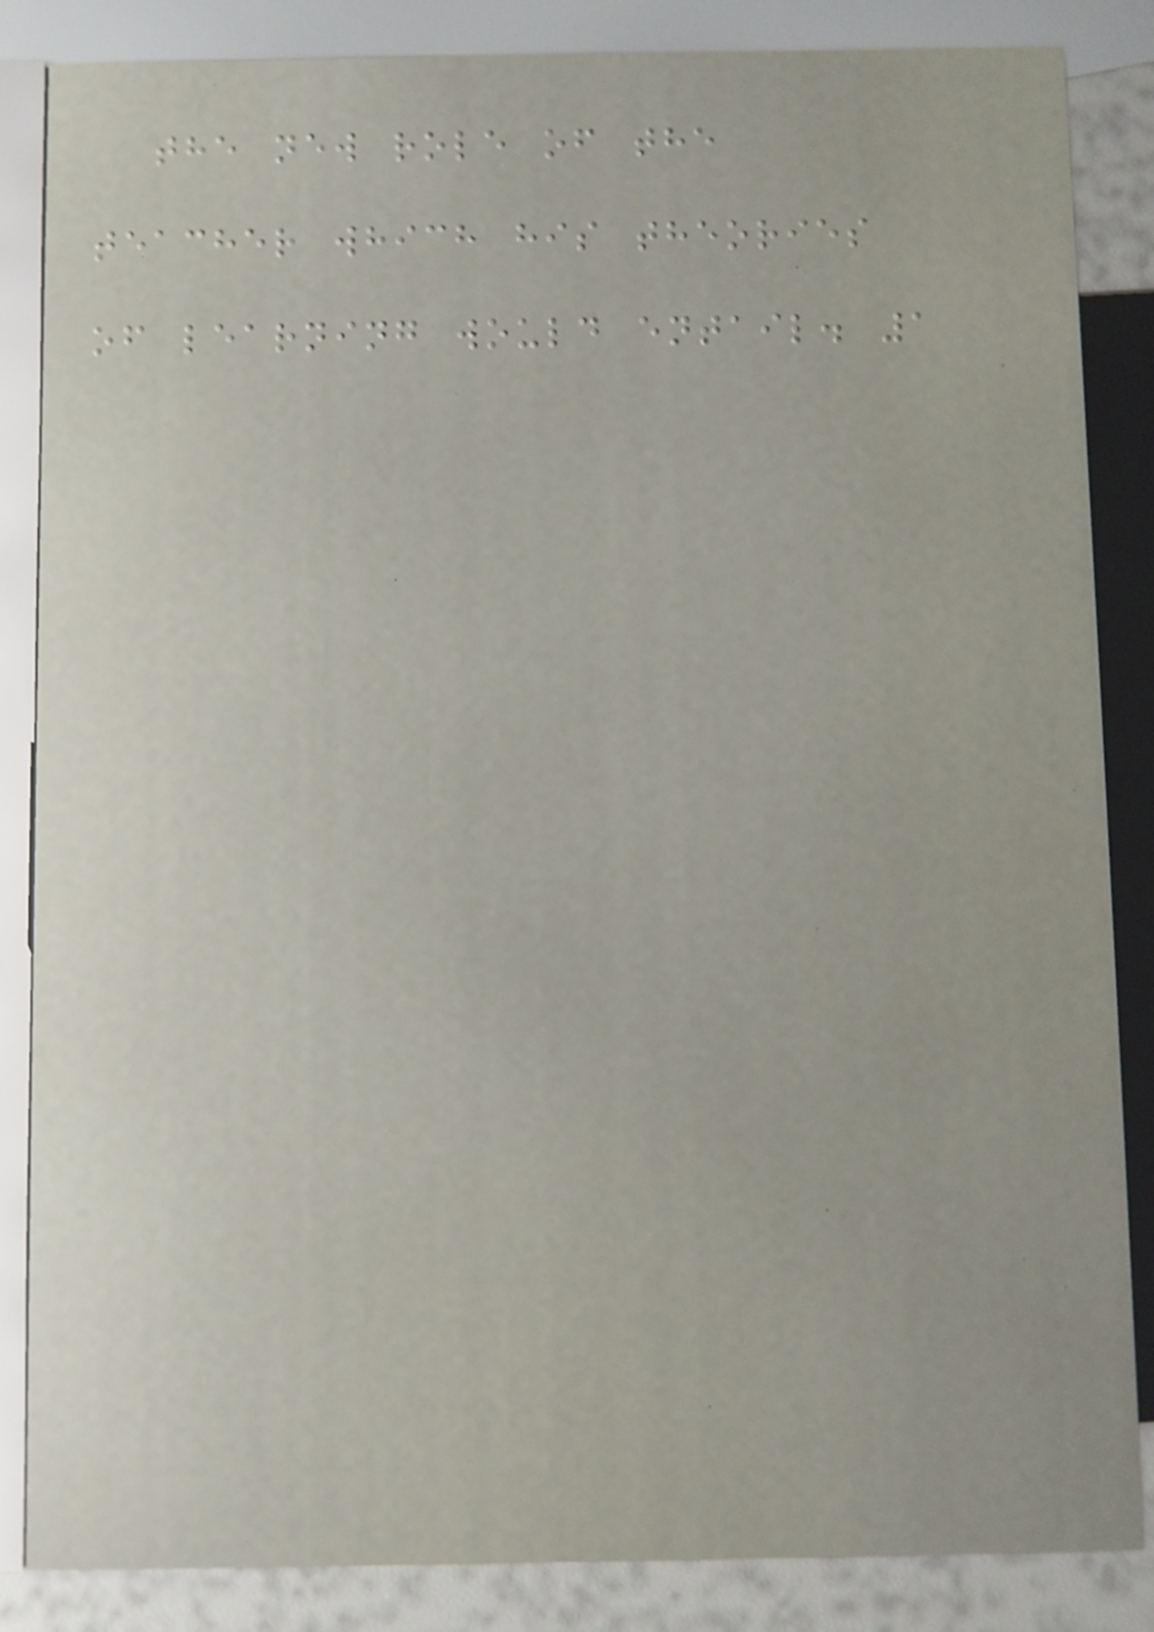the new role of the
teacher which his theories
of learning would entail. 1
